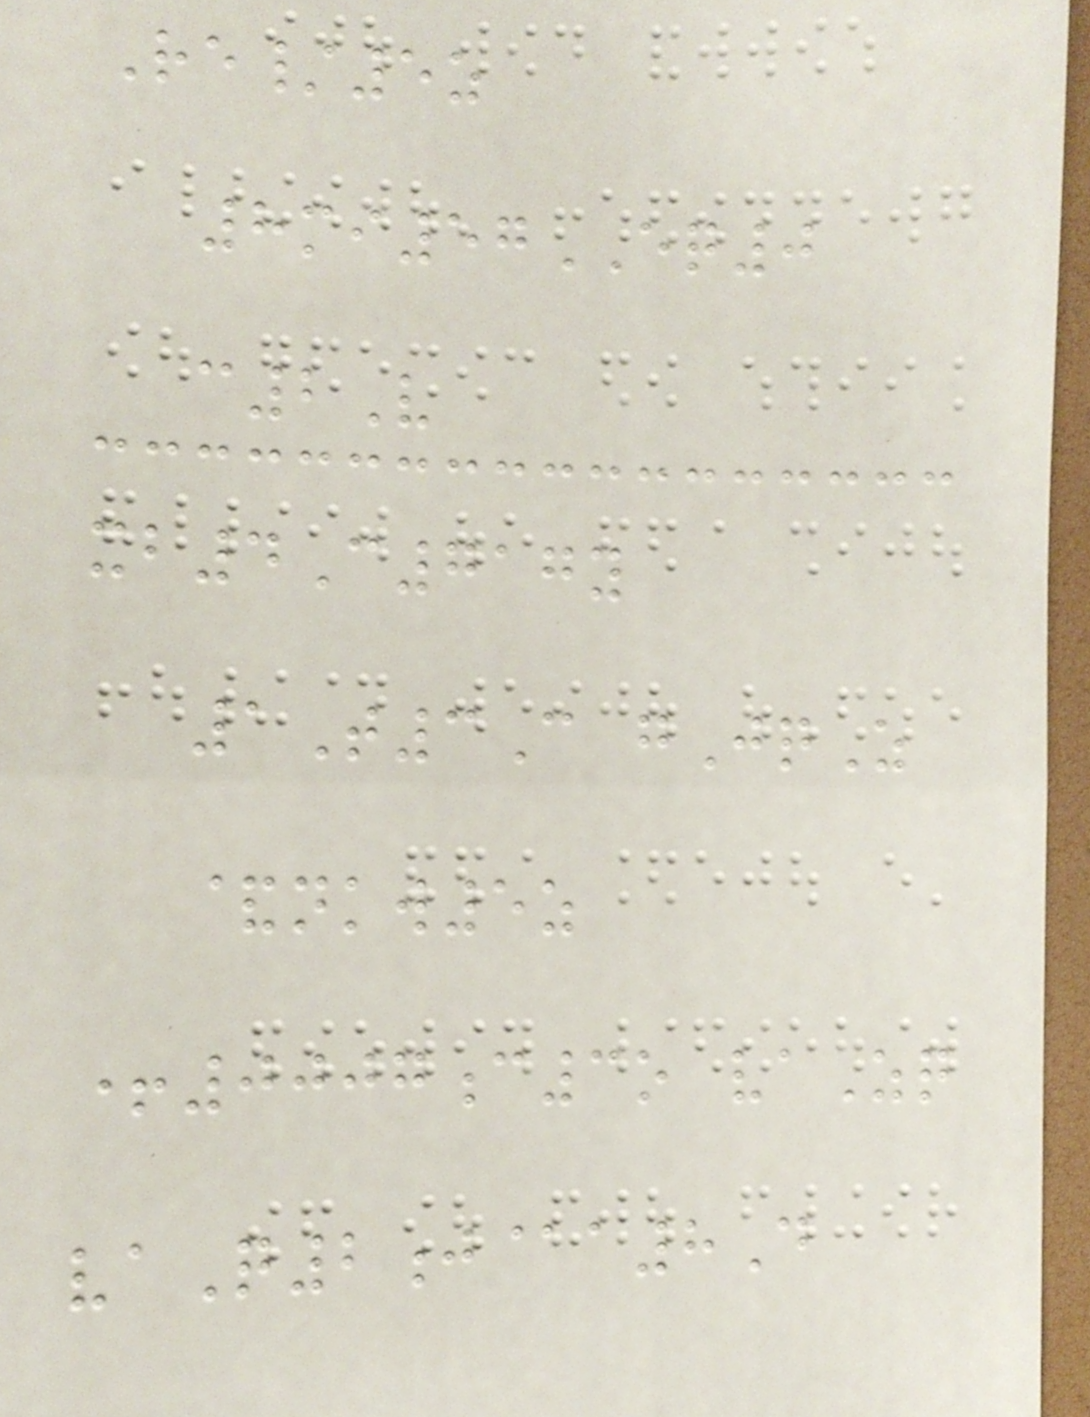Re/5z
8mi57EQ0
c2V
xb4C717y
1T3C gJqZ
&nkw5z
+0007c3o vaZq
vaQ2j@a8D
